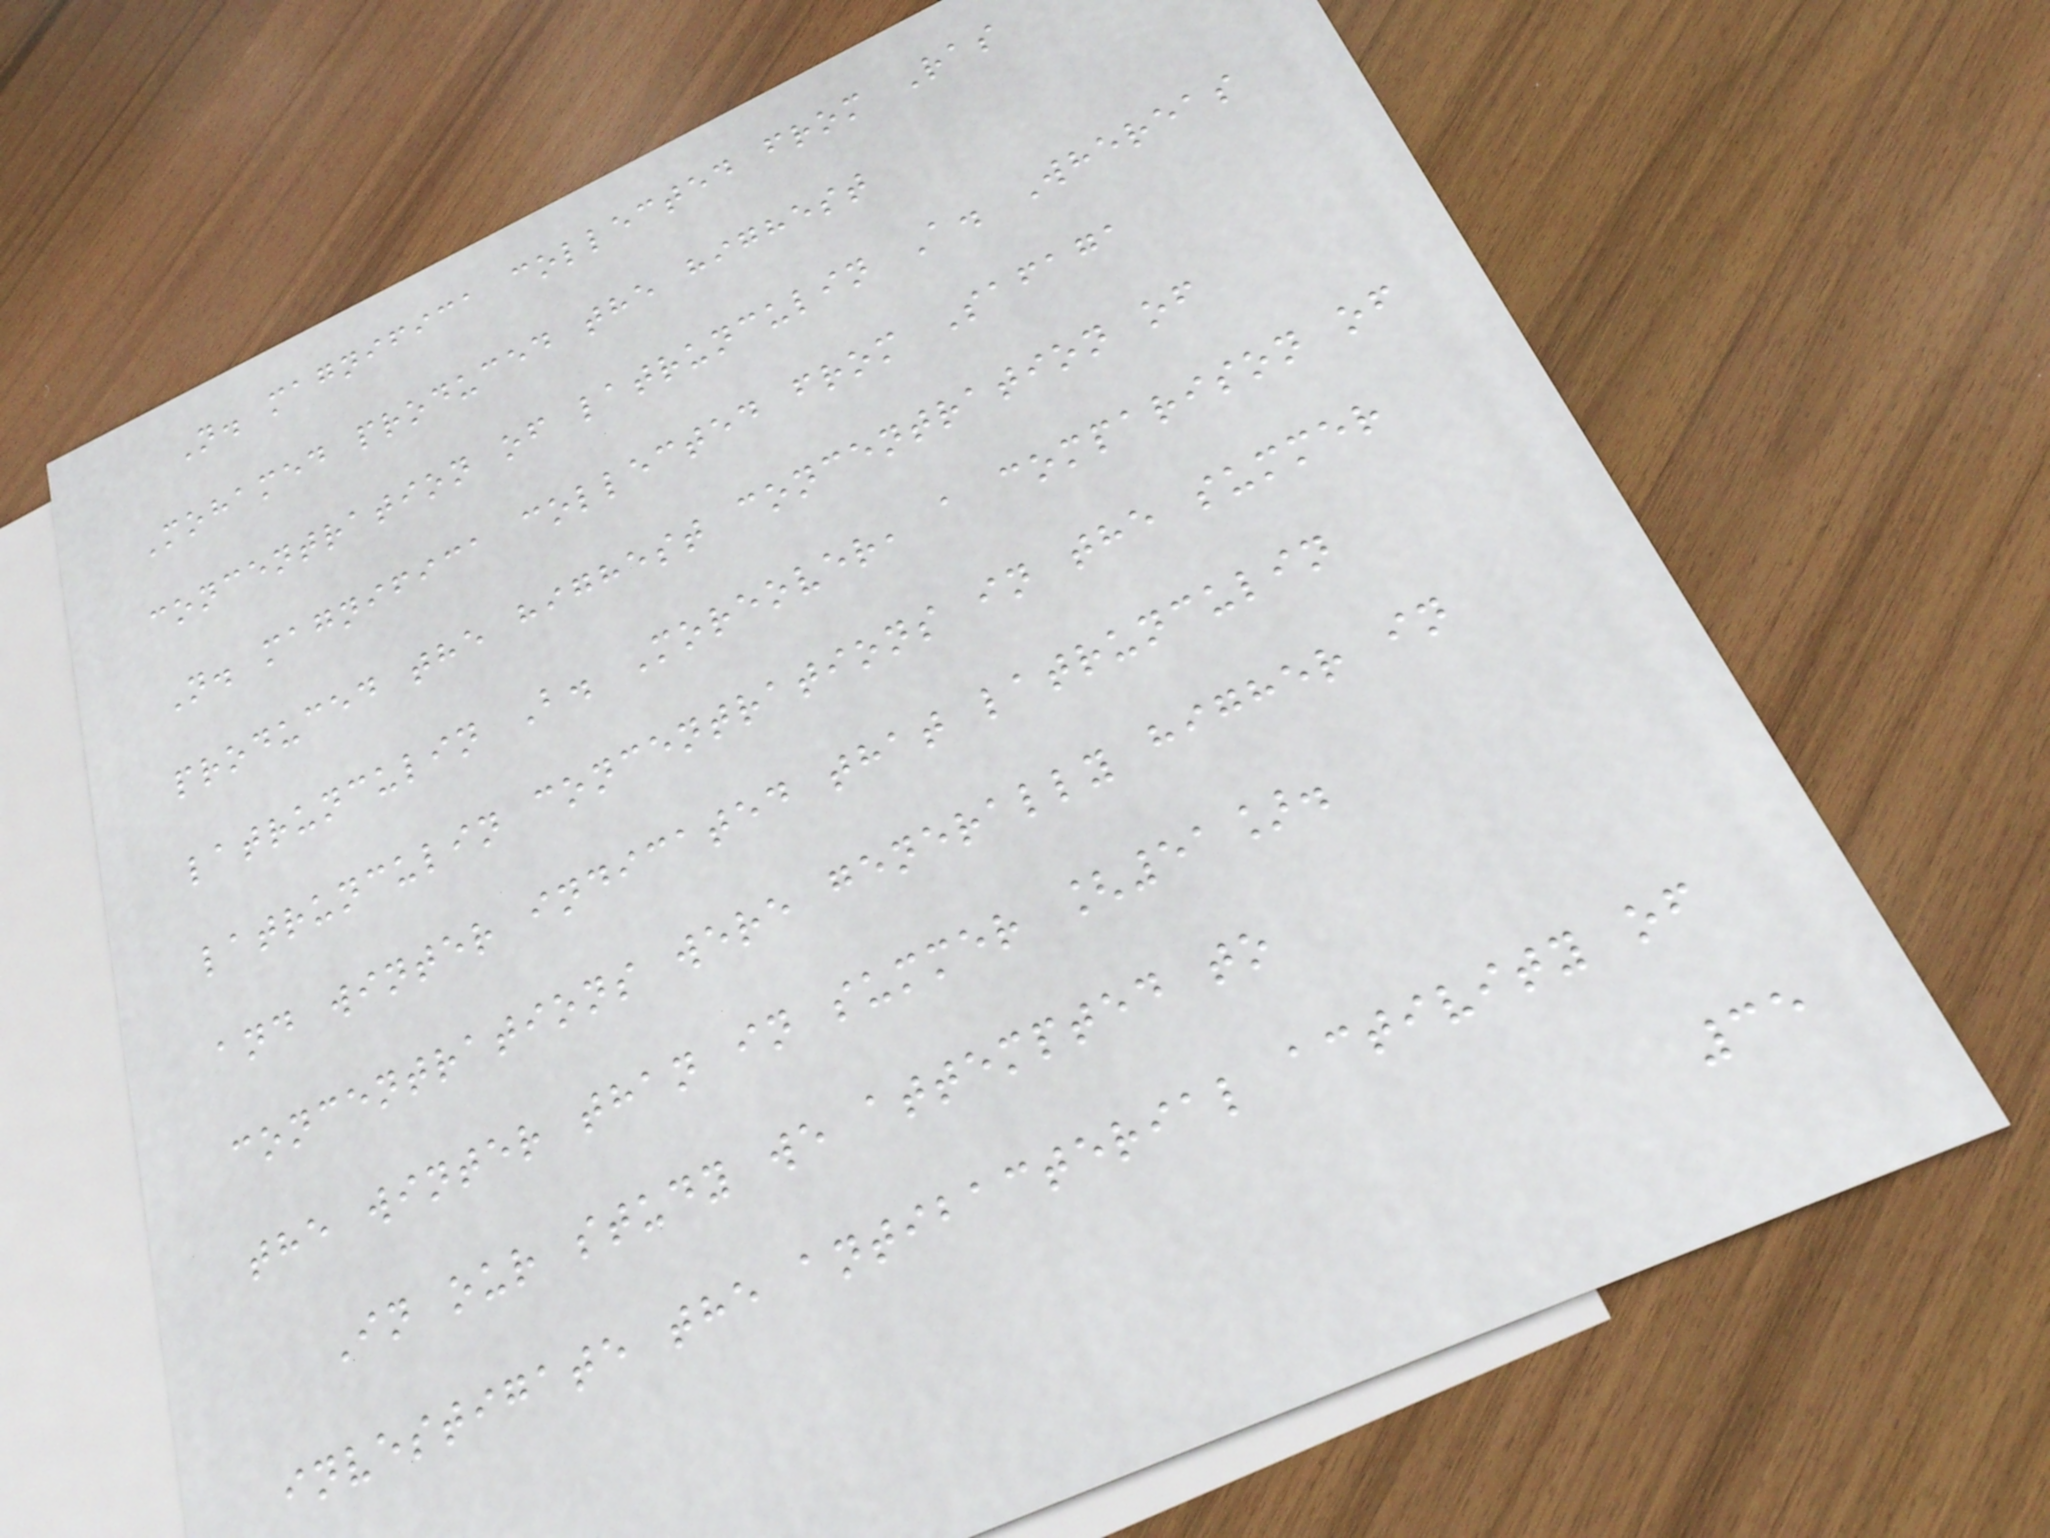N. magnifica collected from Ras
Mohamed produced the highest
concentration of latrunculin A. Whereas
N. magnifica collected from Safaga
produced the highest concentration of
latrunculin B. Moreover, a comparison of
latrunculin concentrations in the summer
and winter indicated that latrunculin
concentrations were generally higher in
the winter than in summer [51].
In our study we attempted to
investigate the antibacterial activity of
35
